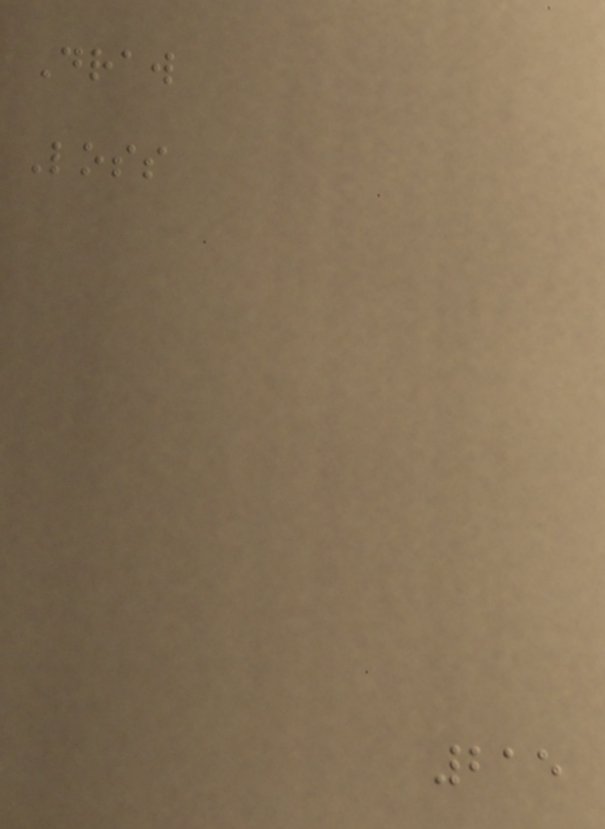Draw
Loss
215
